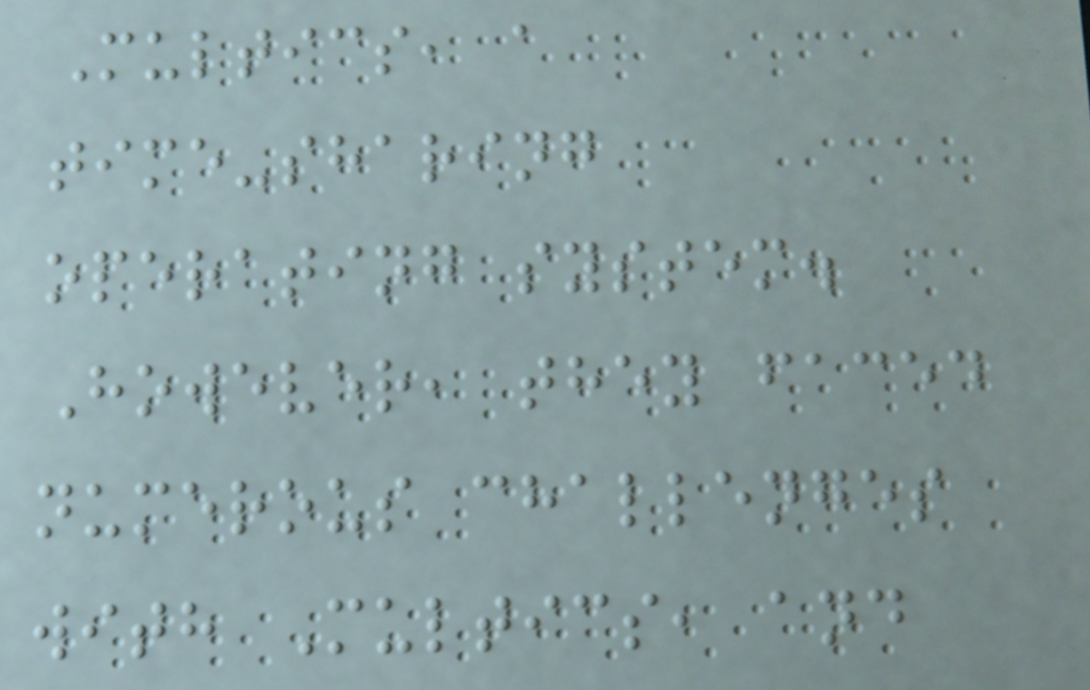Multics, a
time-sharing
operating system.
However, they faced
numerous challenges
with Multics, and
